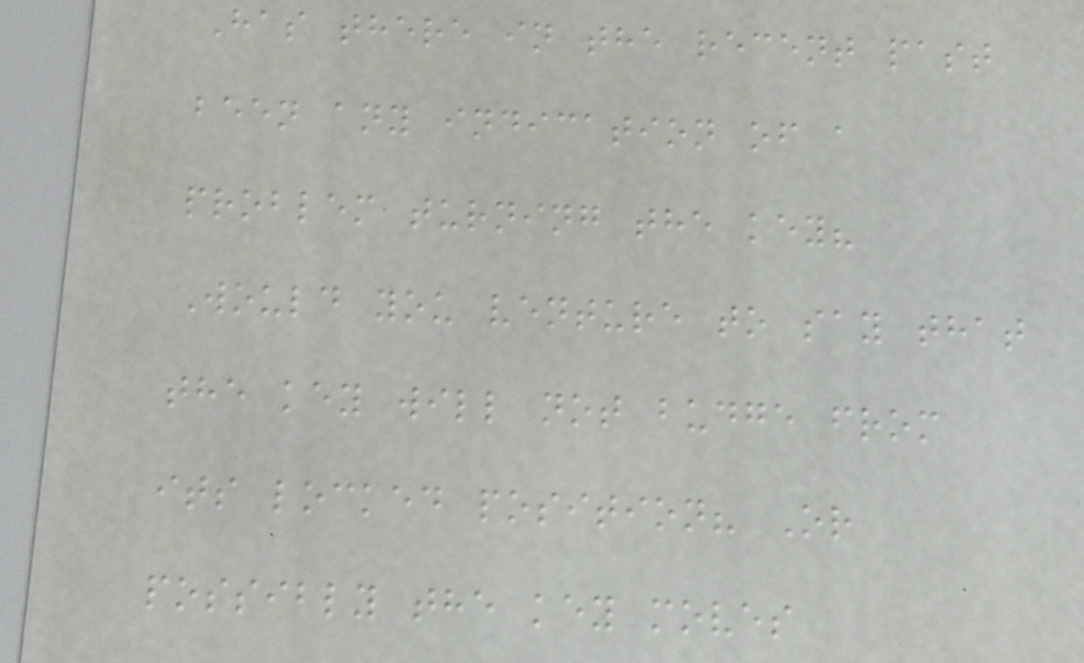Has there in the recent past
been any indication of a
problem turning the key?
Would you venture to say that
the key will not budge from
its locked position? Or
possibly the key moves
